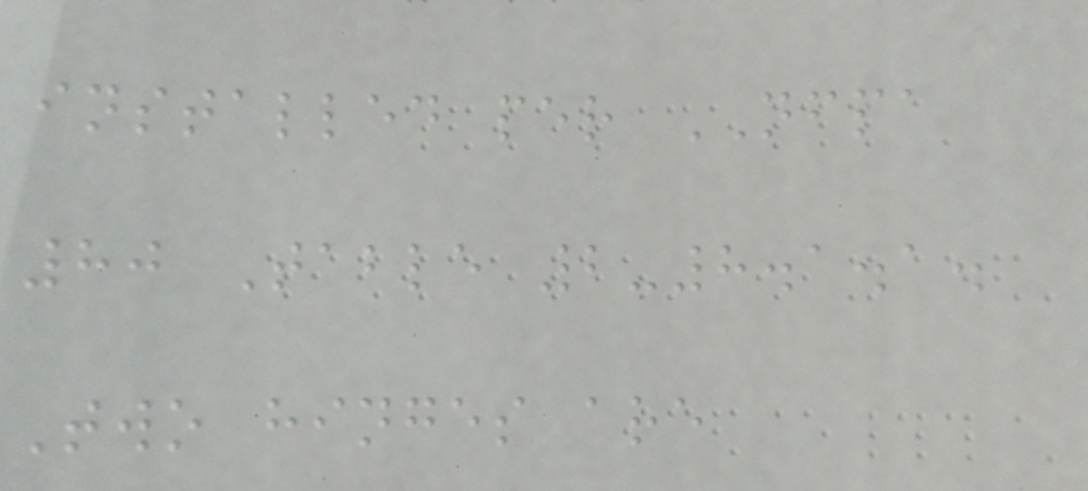installed per NFPA
80 Table 2-8.1.1.
Two hinges are
